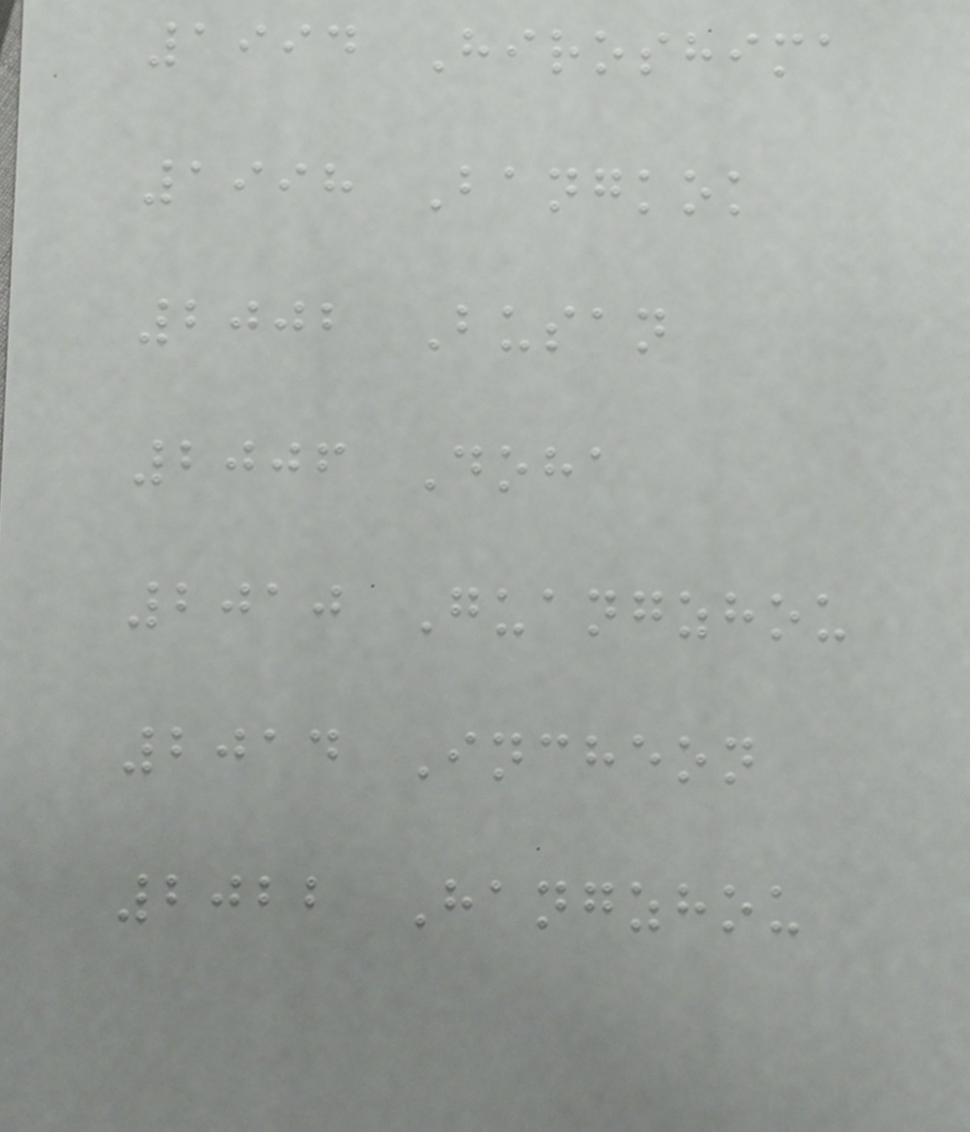1994 Hiroshima
1998 Bangkok
2002 Busan
2006 Doha
2010 Guangzhou
2014 Incheon
2022 Hangzhou
